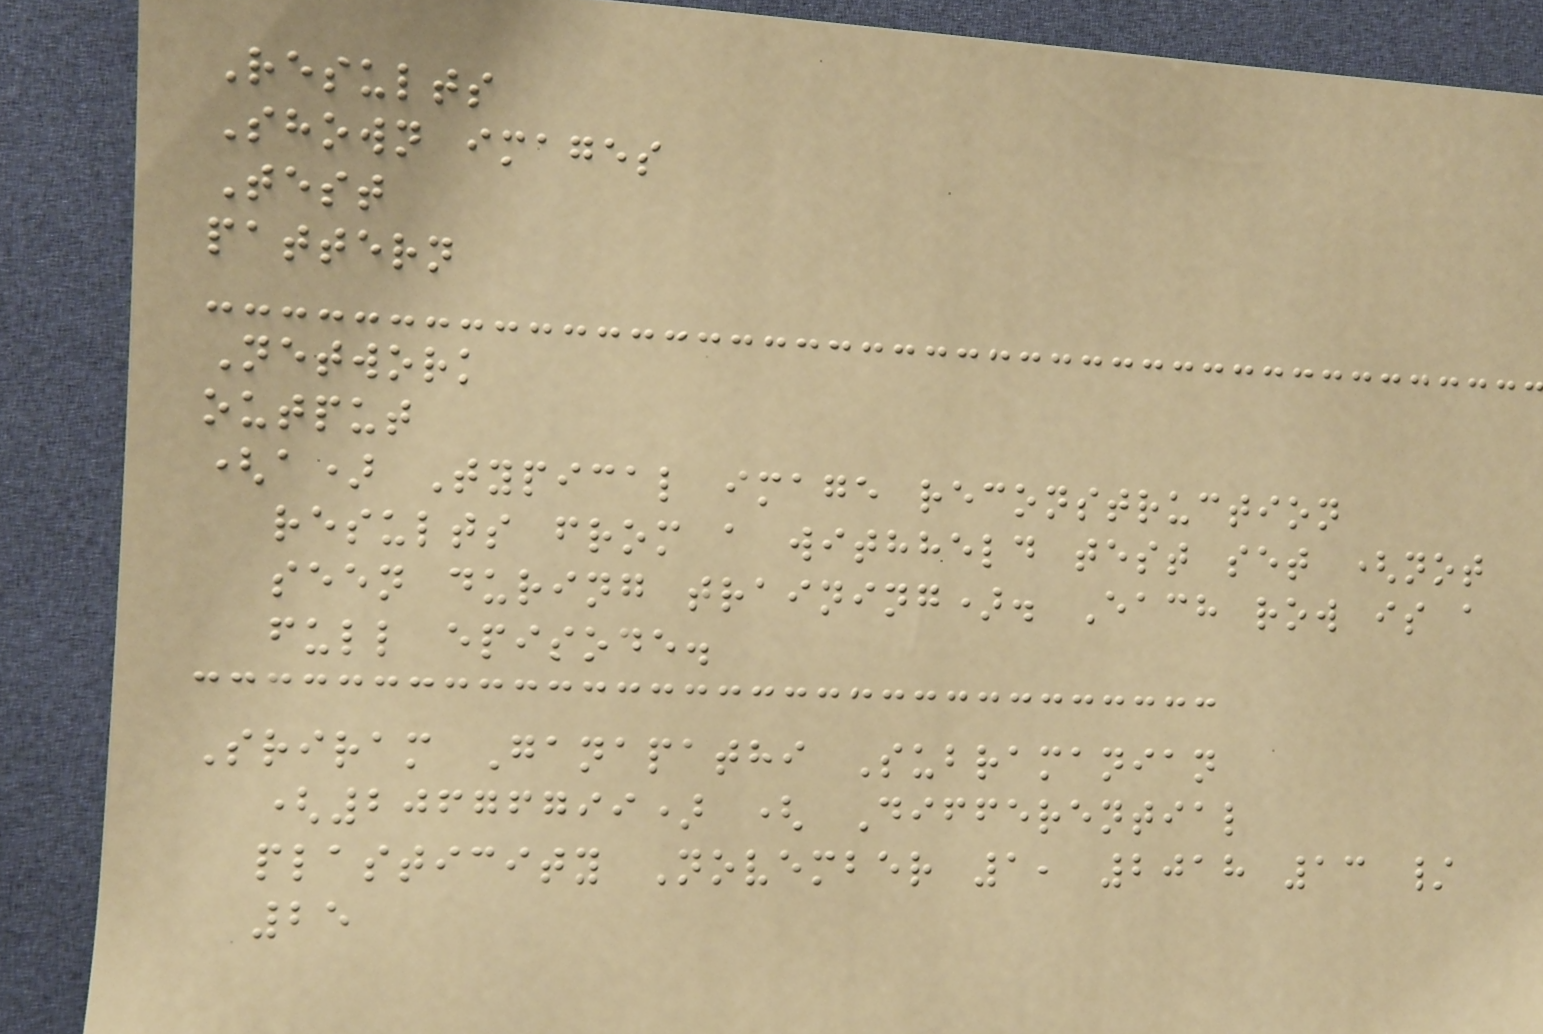Results
Shown images
Test
pattern
Network
output
(a) Typical image reconstruction
results from a withheld test set (not
seen during training). Each row is a
full episode.
Sriram Ganapathi Subramanian
(20676799) ( Differential
plasticity November 1, 2018 13 /
25
